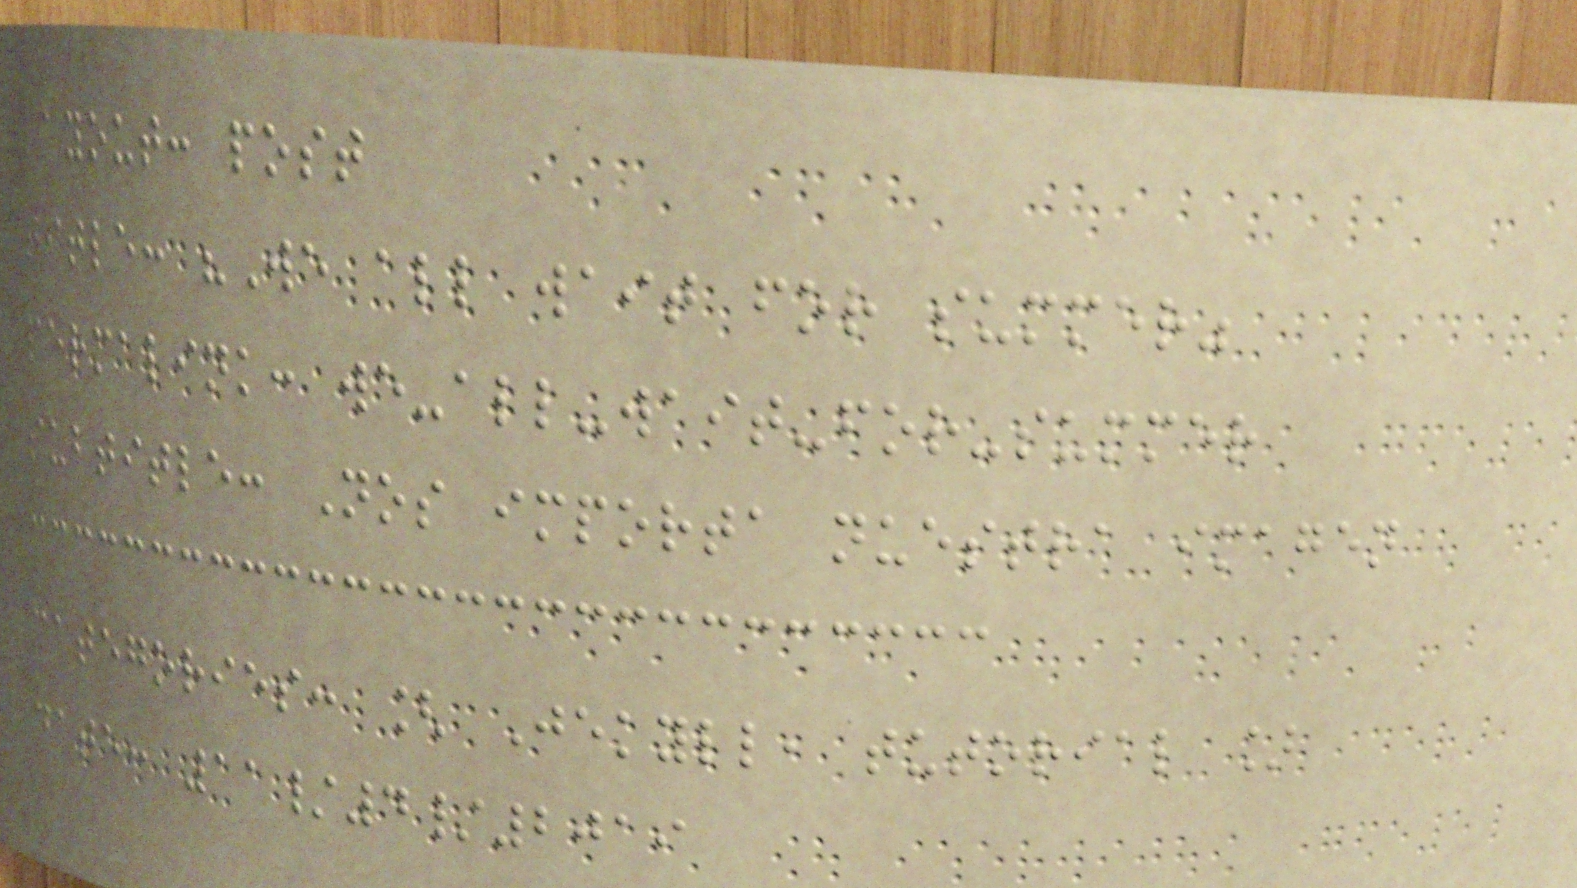layout: post
title: "We all wait for summer"
permalink: we-all-wait-for-summer
subtitle: Nos importa nuestra imagen
categories: [ Jekyll, tutorial ]
date: 11/4/2019
